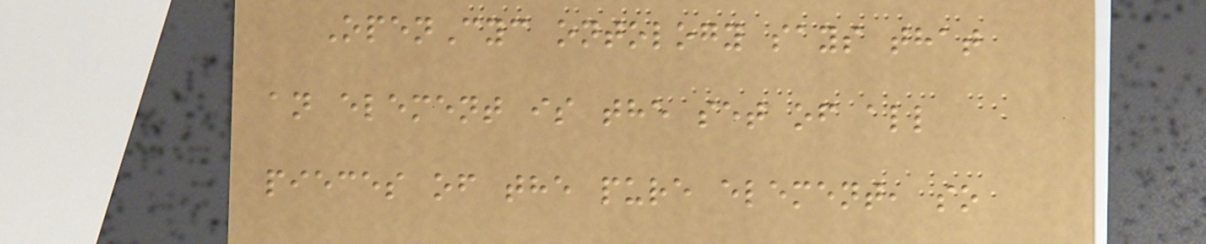OpenCyc ontology says that
an element is the set of all
pieces of the pure element, so
